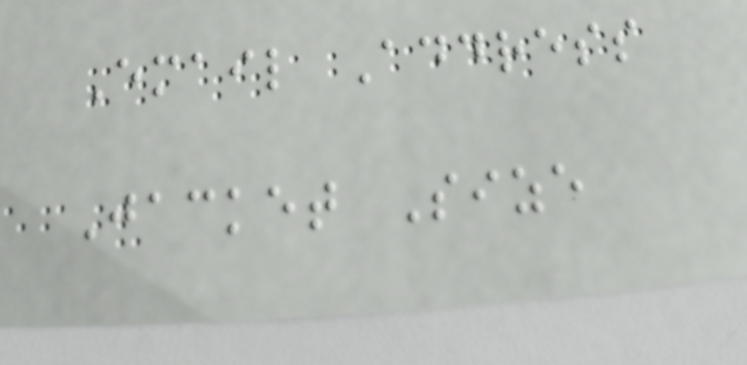Email Address
Jacket Size
